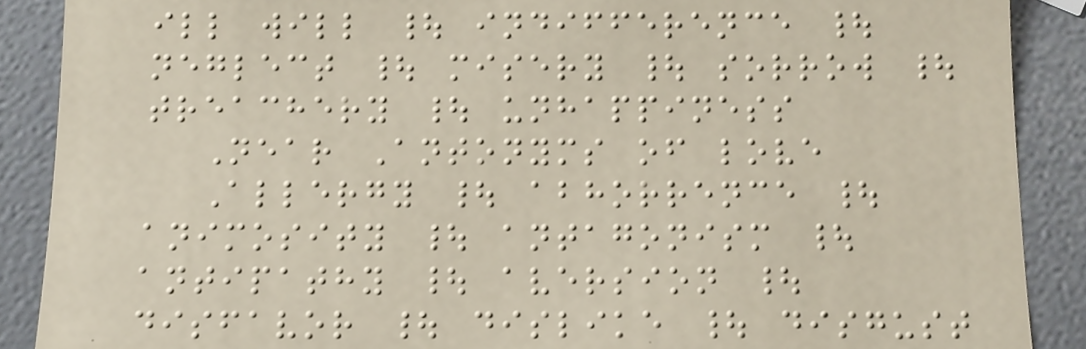ill will | indifference |
neglect | misery | sorrow |
treachery | unhappiness
Near Antonyms of love
Allergy | abhorrence |
animosity | antagonism |
antipathy | aversion |
disfavor | dislike | disgust
